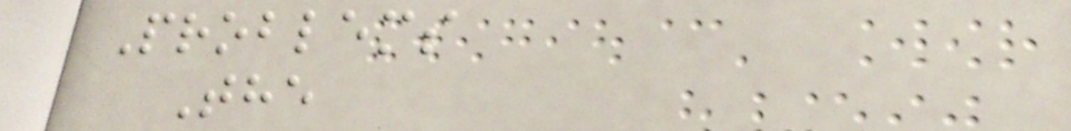Problems
The
